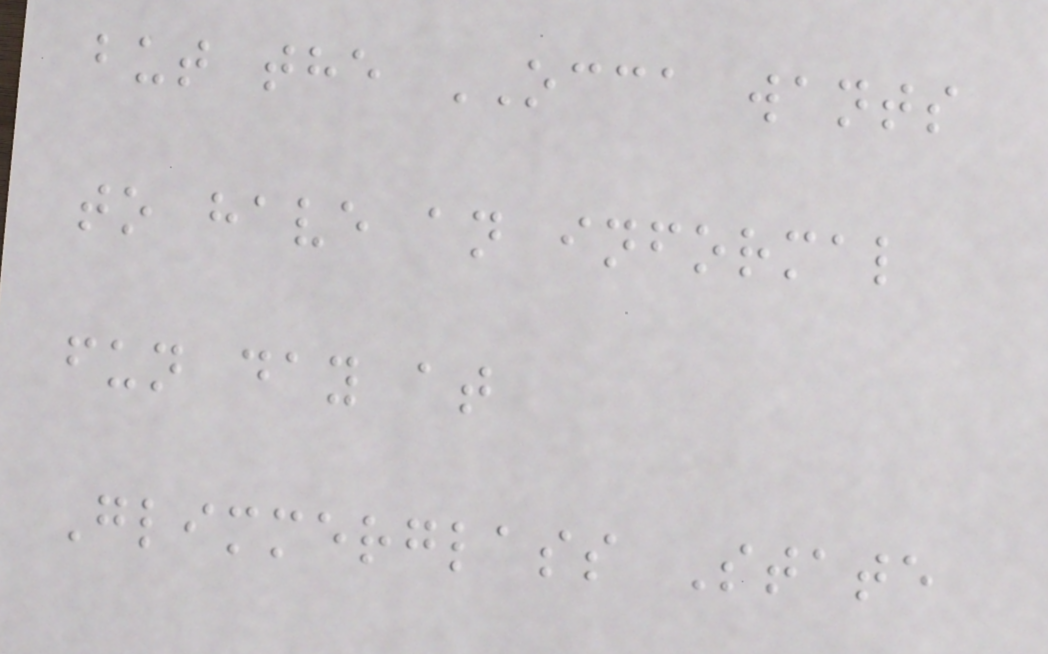but the OCCA wants
to have an informal
fun day at
Glimmerglass State
